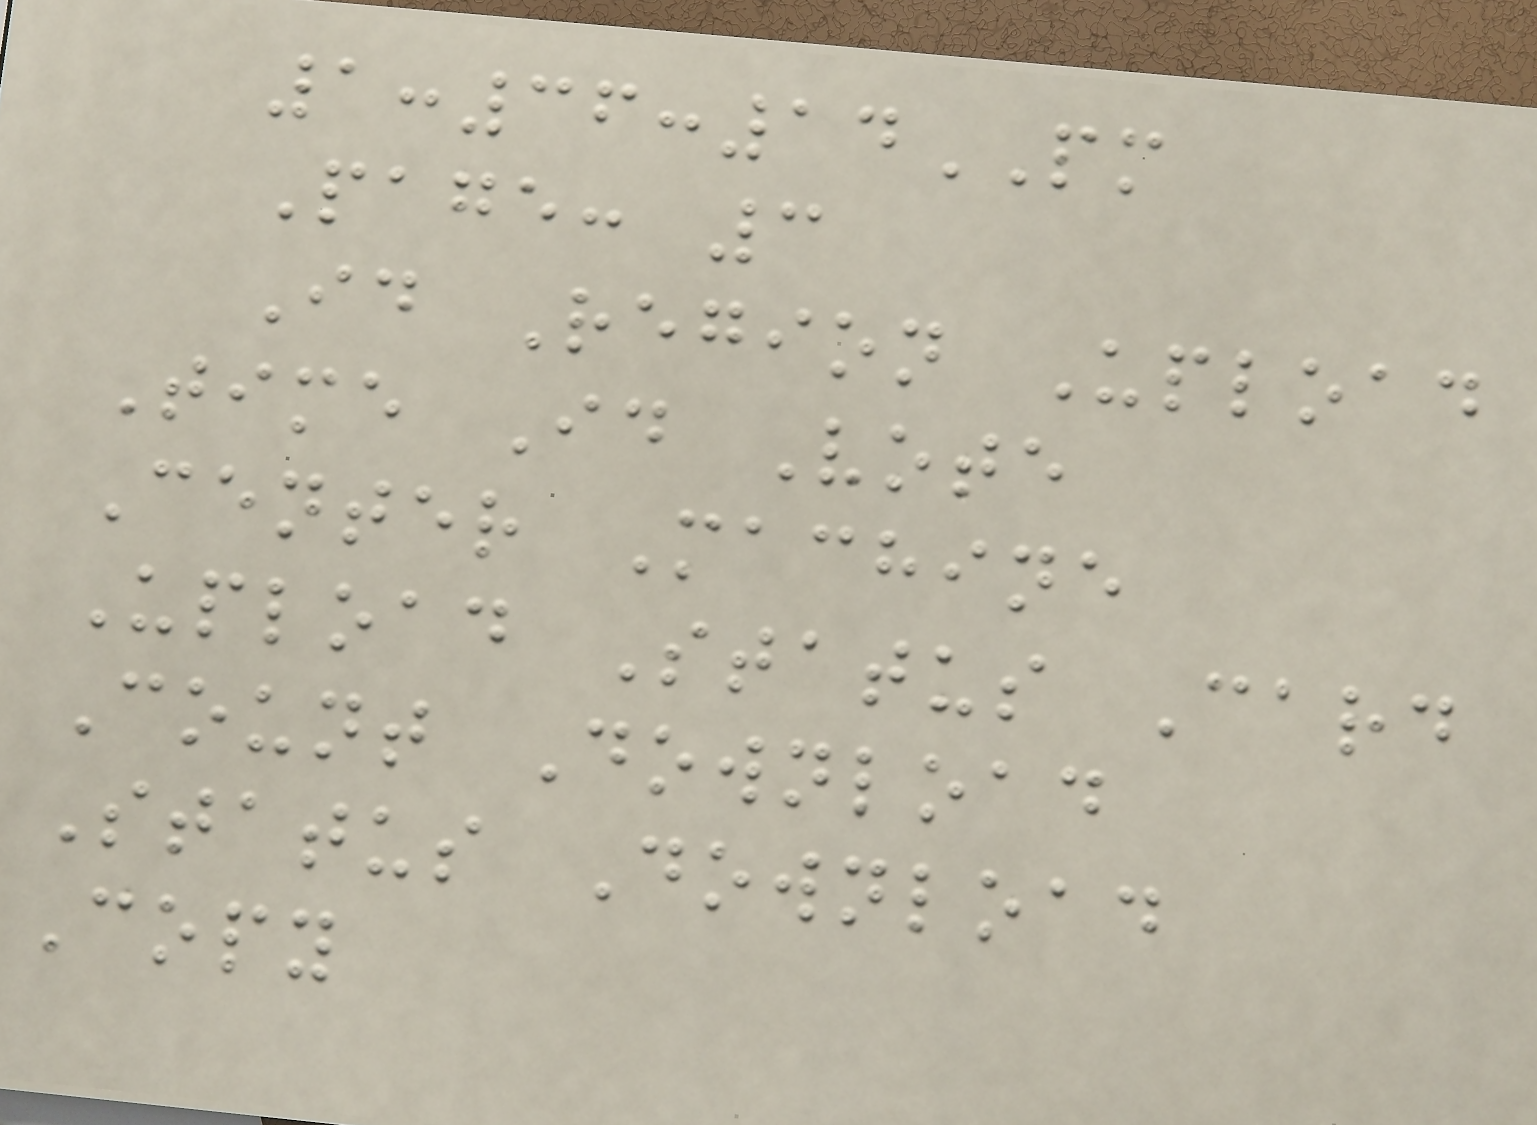1:36:14PM
Page: 3
Id Region Upload
Time Id Vote
Center Machine
Upload Status Card
Count Download
Status Download
Copy
